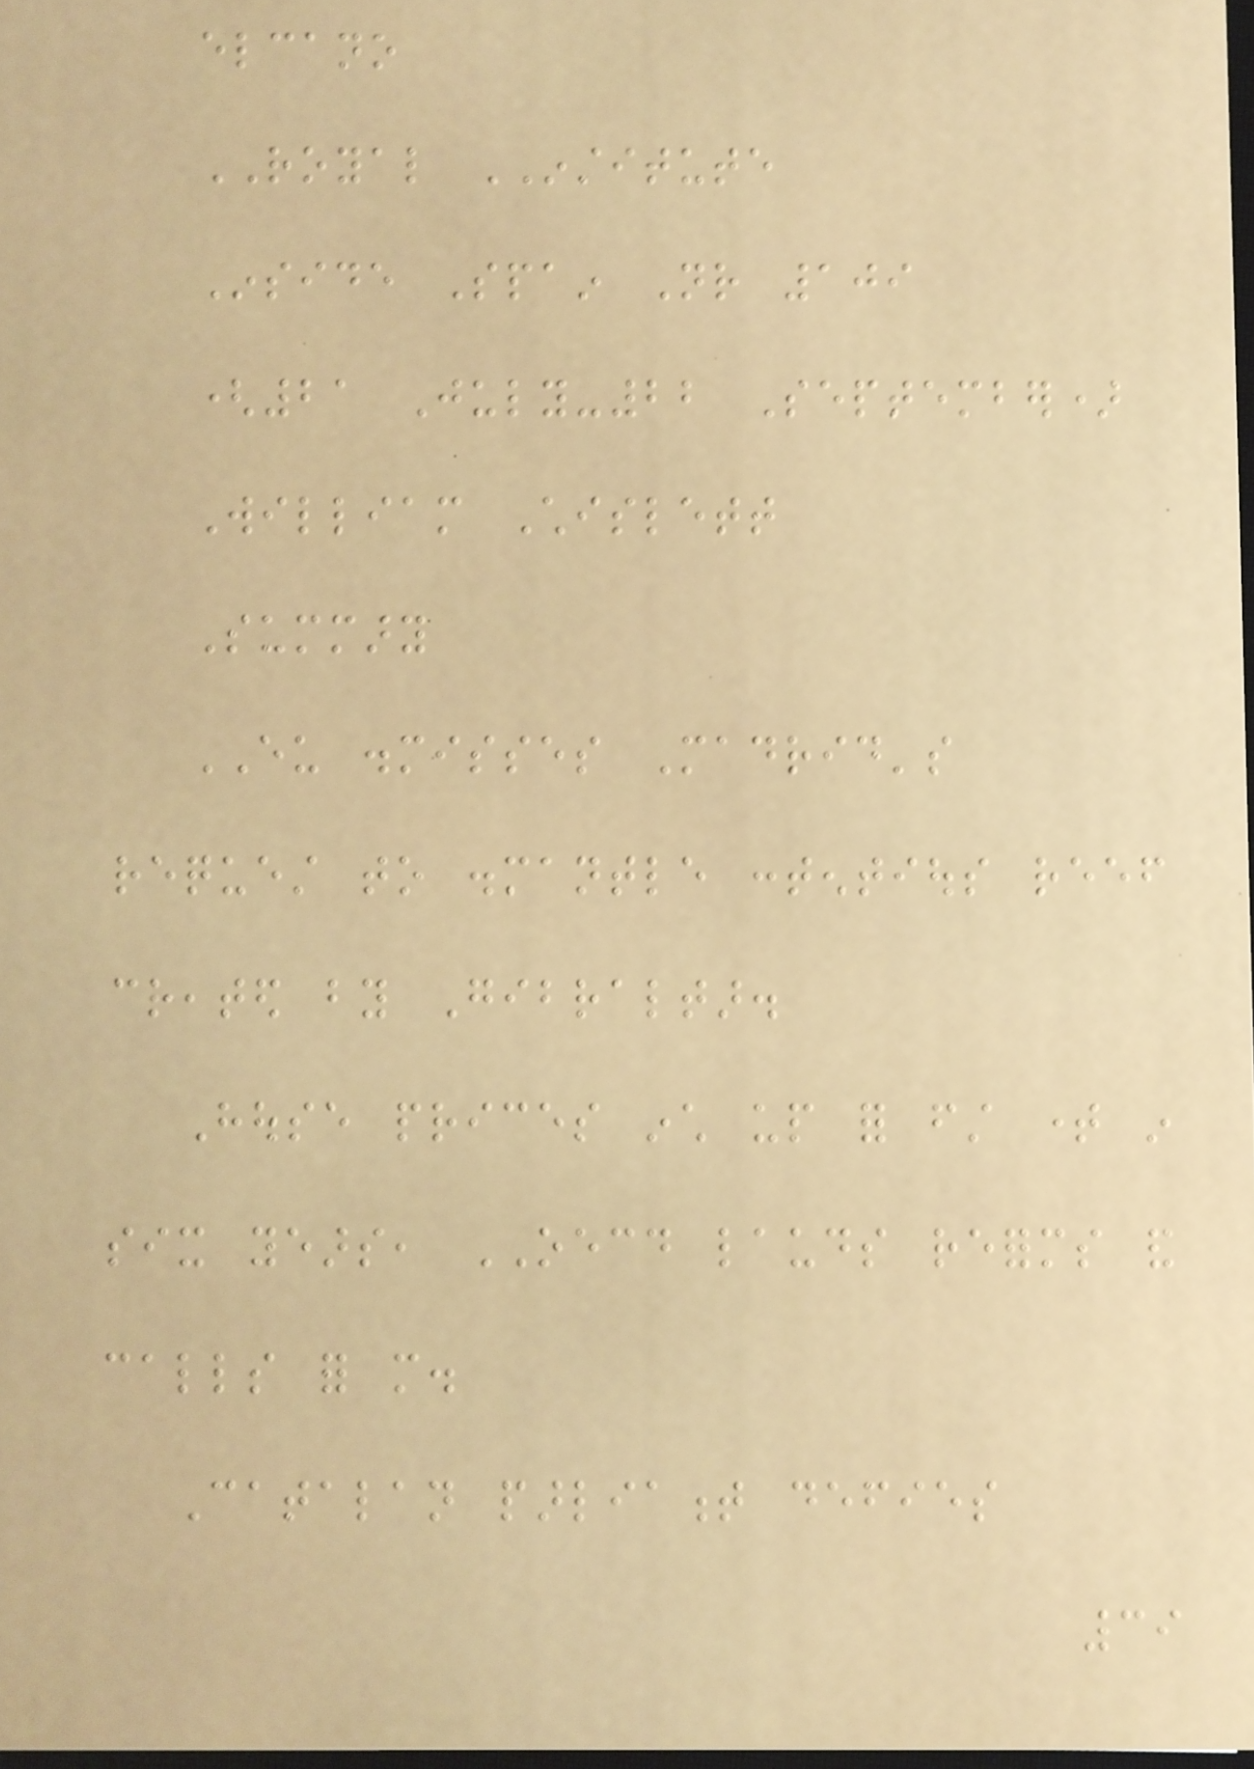elcano
ROYAL INSTITUTE
Inside Spain Nr 109
(21 July-22 September)
William Chislett
Summary
EU dismisses Madrid's
request to dismantle contentious reef
created by Gibraltar.
House prices inch up for first time in
six years, OECD lauds reforms and
calls for more.
Catalan parliament defies
39
